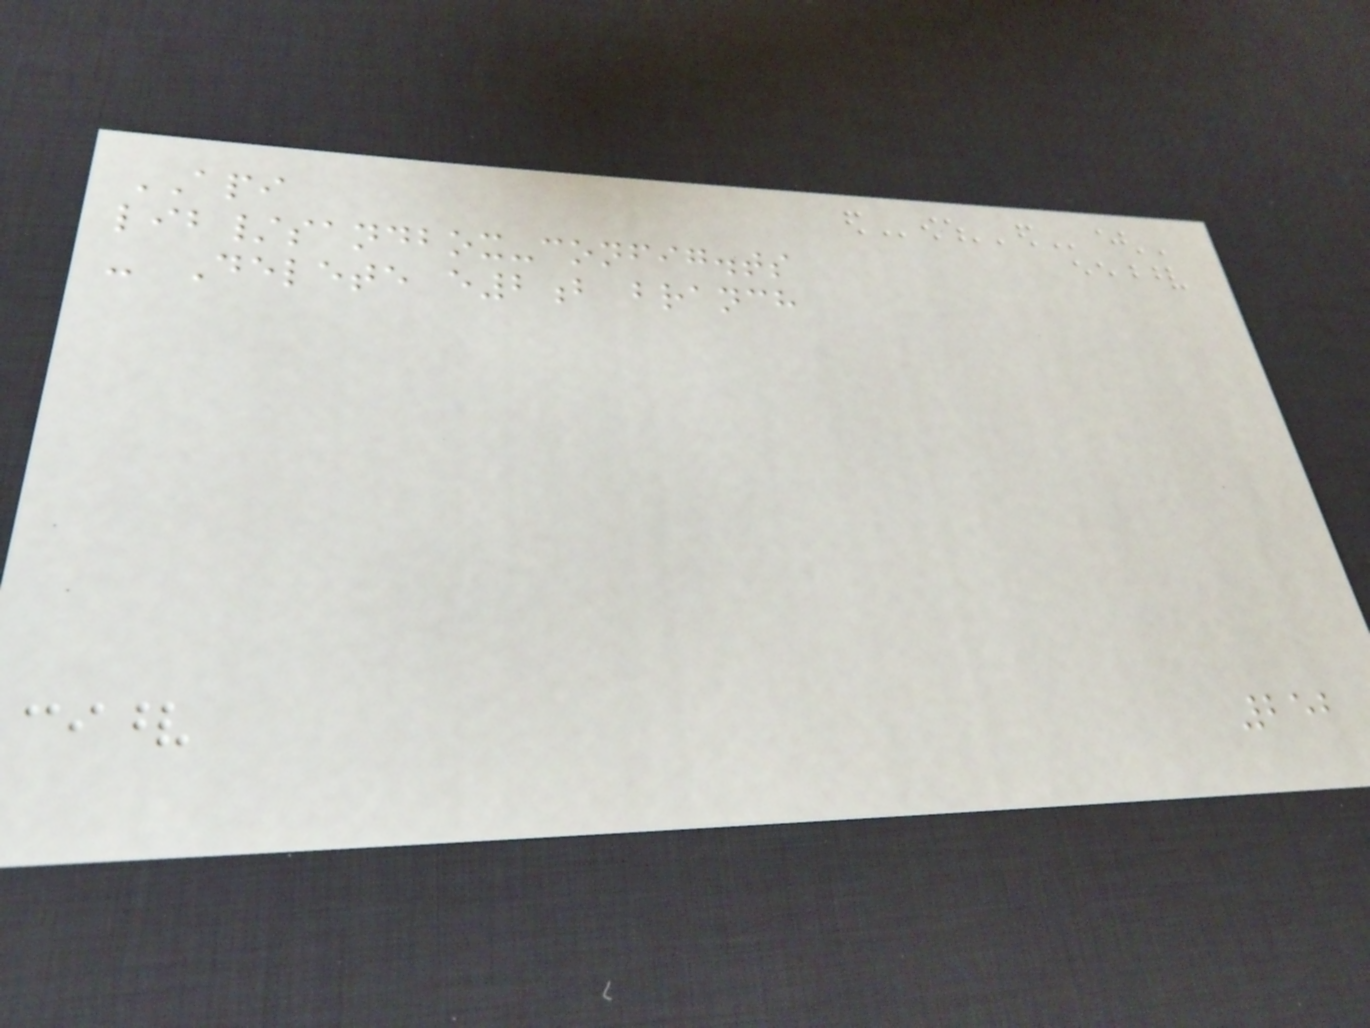API
lib/sandbox-config.ts
- Delete e2b branch
252
